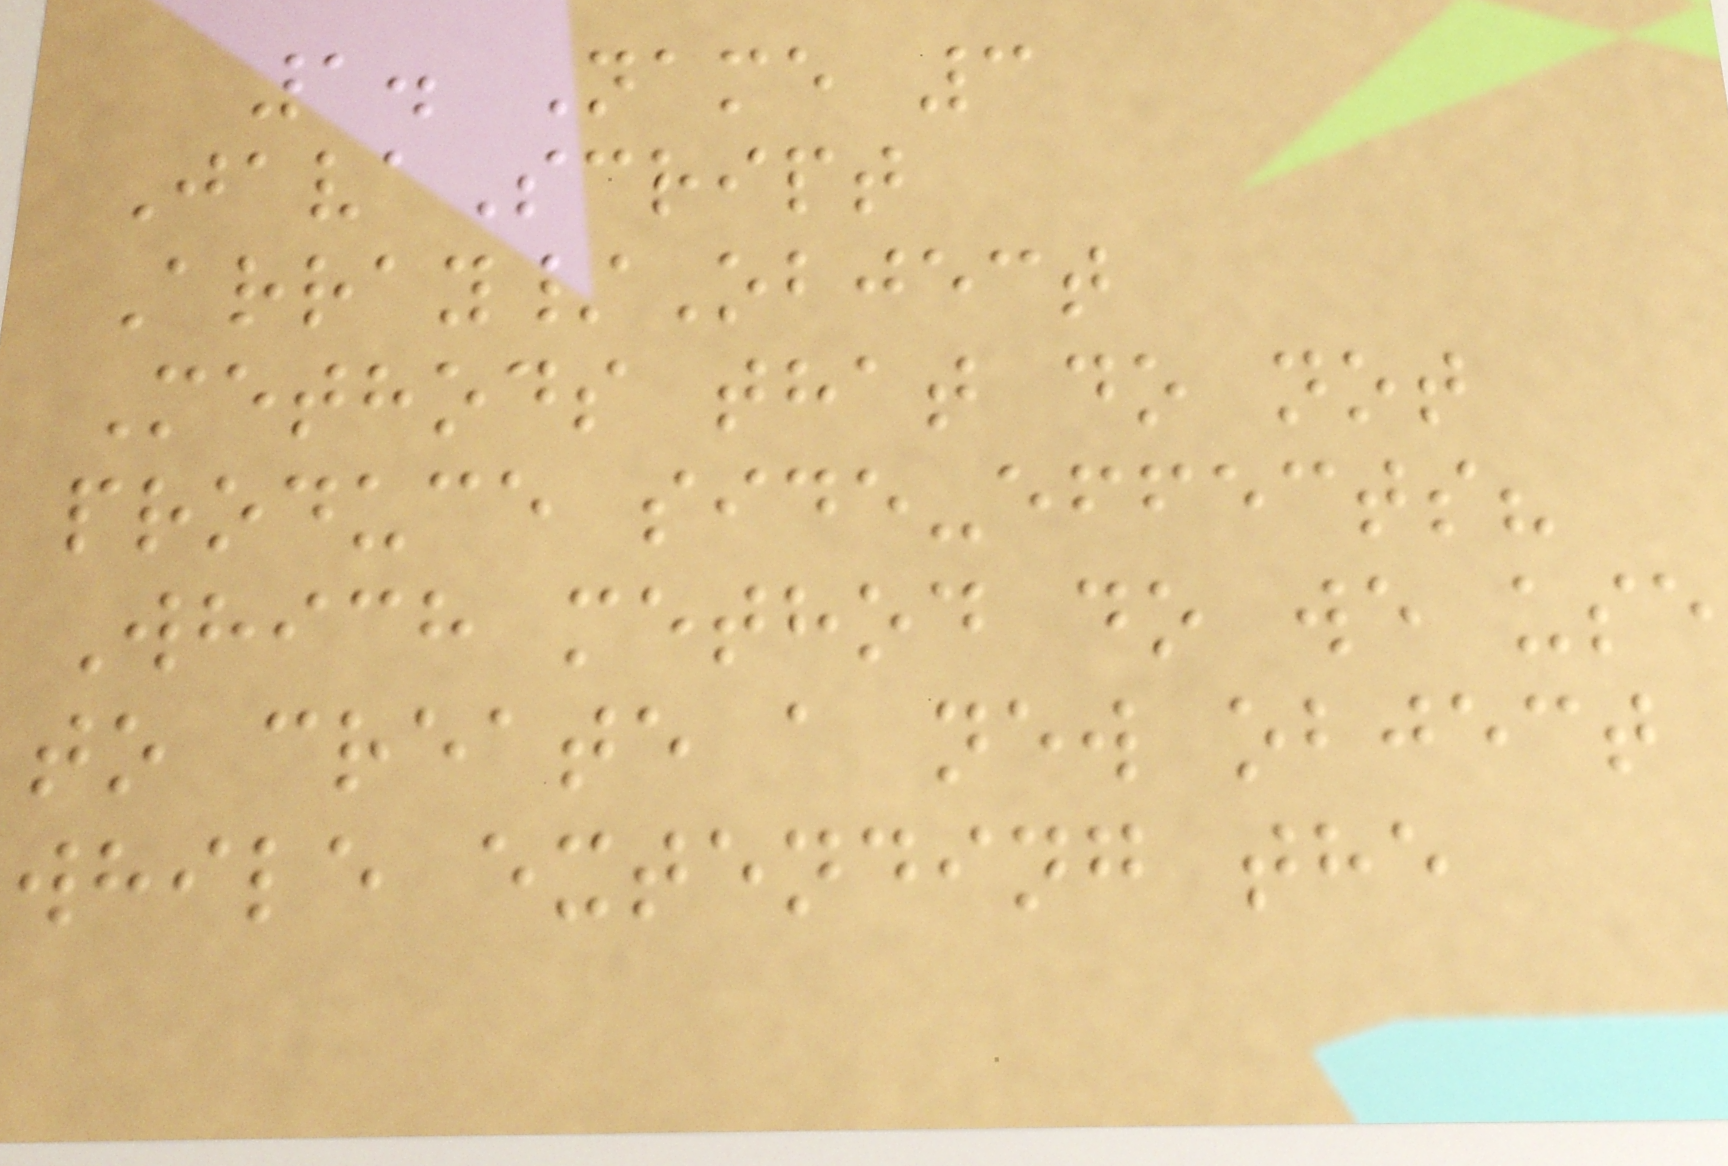1. Name 3
JavaScript
Array/Object
Methods that do not
produce side-effects?
Which method do we use
to create a new object
while extending the
